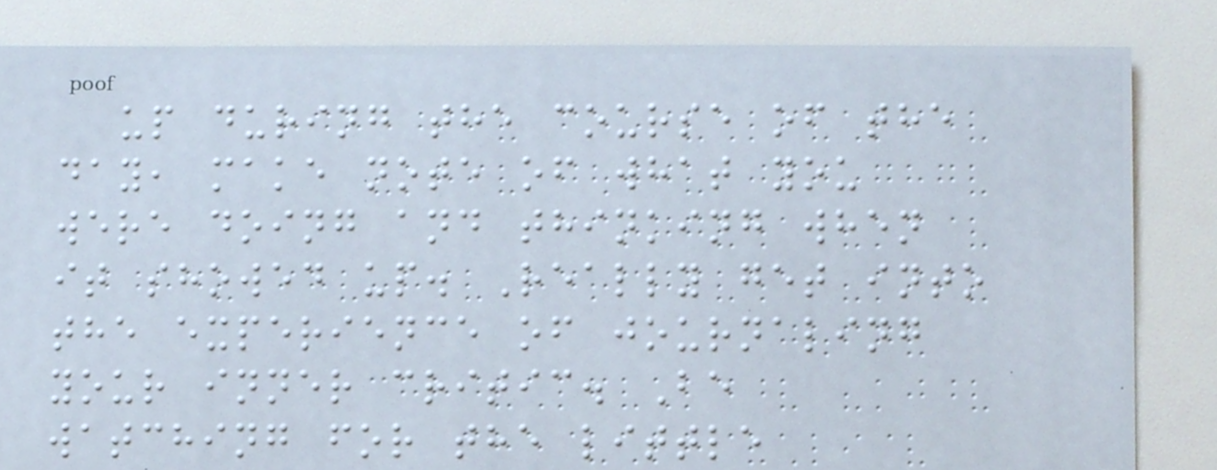up during the course of the
day, make note of what you
were doing and thinking when
it showed up. Really get into
the experience of journaling
your inner critic. Be
watching for the little
